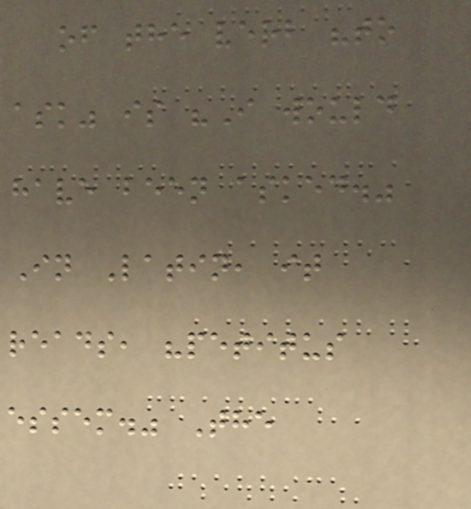of the verb "to
ask" is "I would
have been asked."
In Latin, it
reads, "petitus
essem." The
